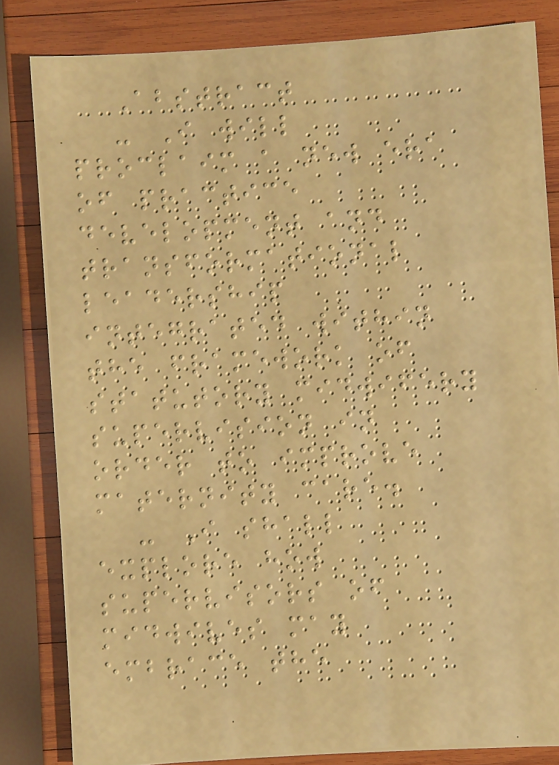Abstract
- I will
proclaim a new era
of practice
development and
transformational
leadership
integrated within
the framework of
statutory midwifery
supervision in
order to improve
maternity care.
- I shall
explore how
supervisors of
midwives may
embrace the
